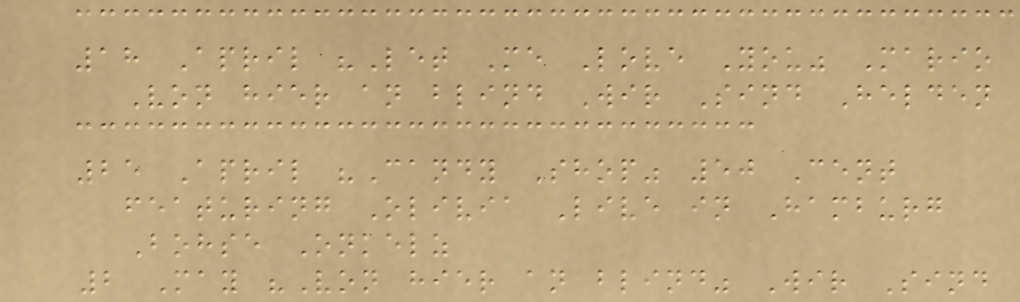18 April "Let Me Love You" Mario
Von hier an blind Wir Sind Helden
25 April "Candy Shop" 50 Cent
featuring Olivia Live in Hamburg
Bohse Onkelz
2 May "Von hier an blind" Wir Sind
